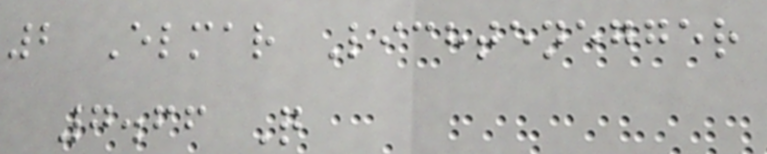2 Elmar Lichtenegger
7.66 Q
